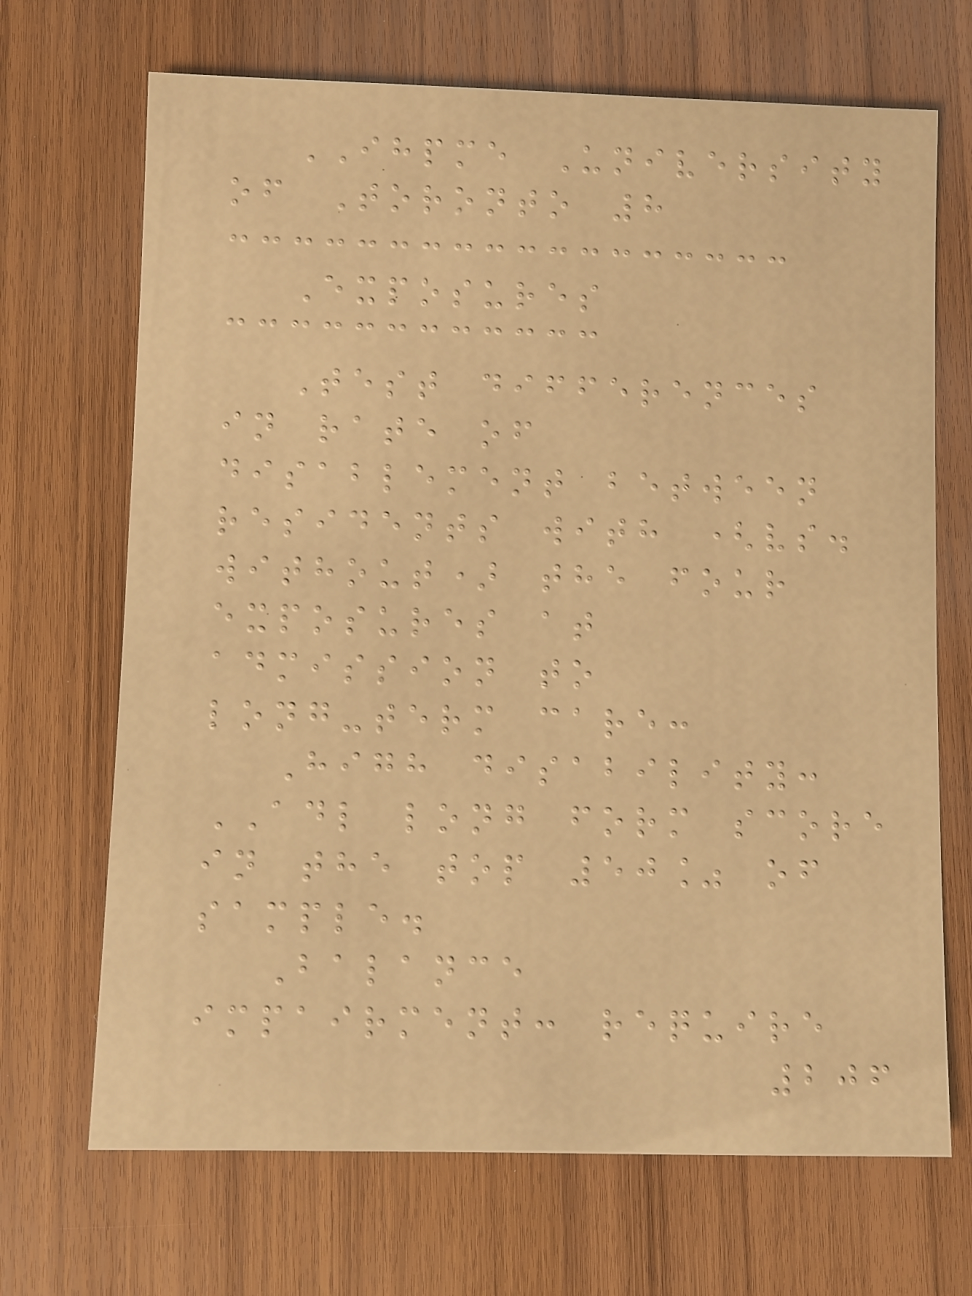IHPME University
of Toronto 8
Exposures
Test differences
in rate of
disablement between
residents with (vs.
without) the four
exposures at
admission to
long-term care:
High disability:
ADL long form score
in the top 50% of
sample.
Balance
impairment: require
206
